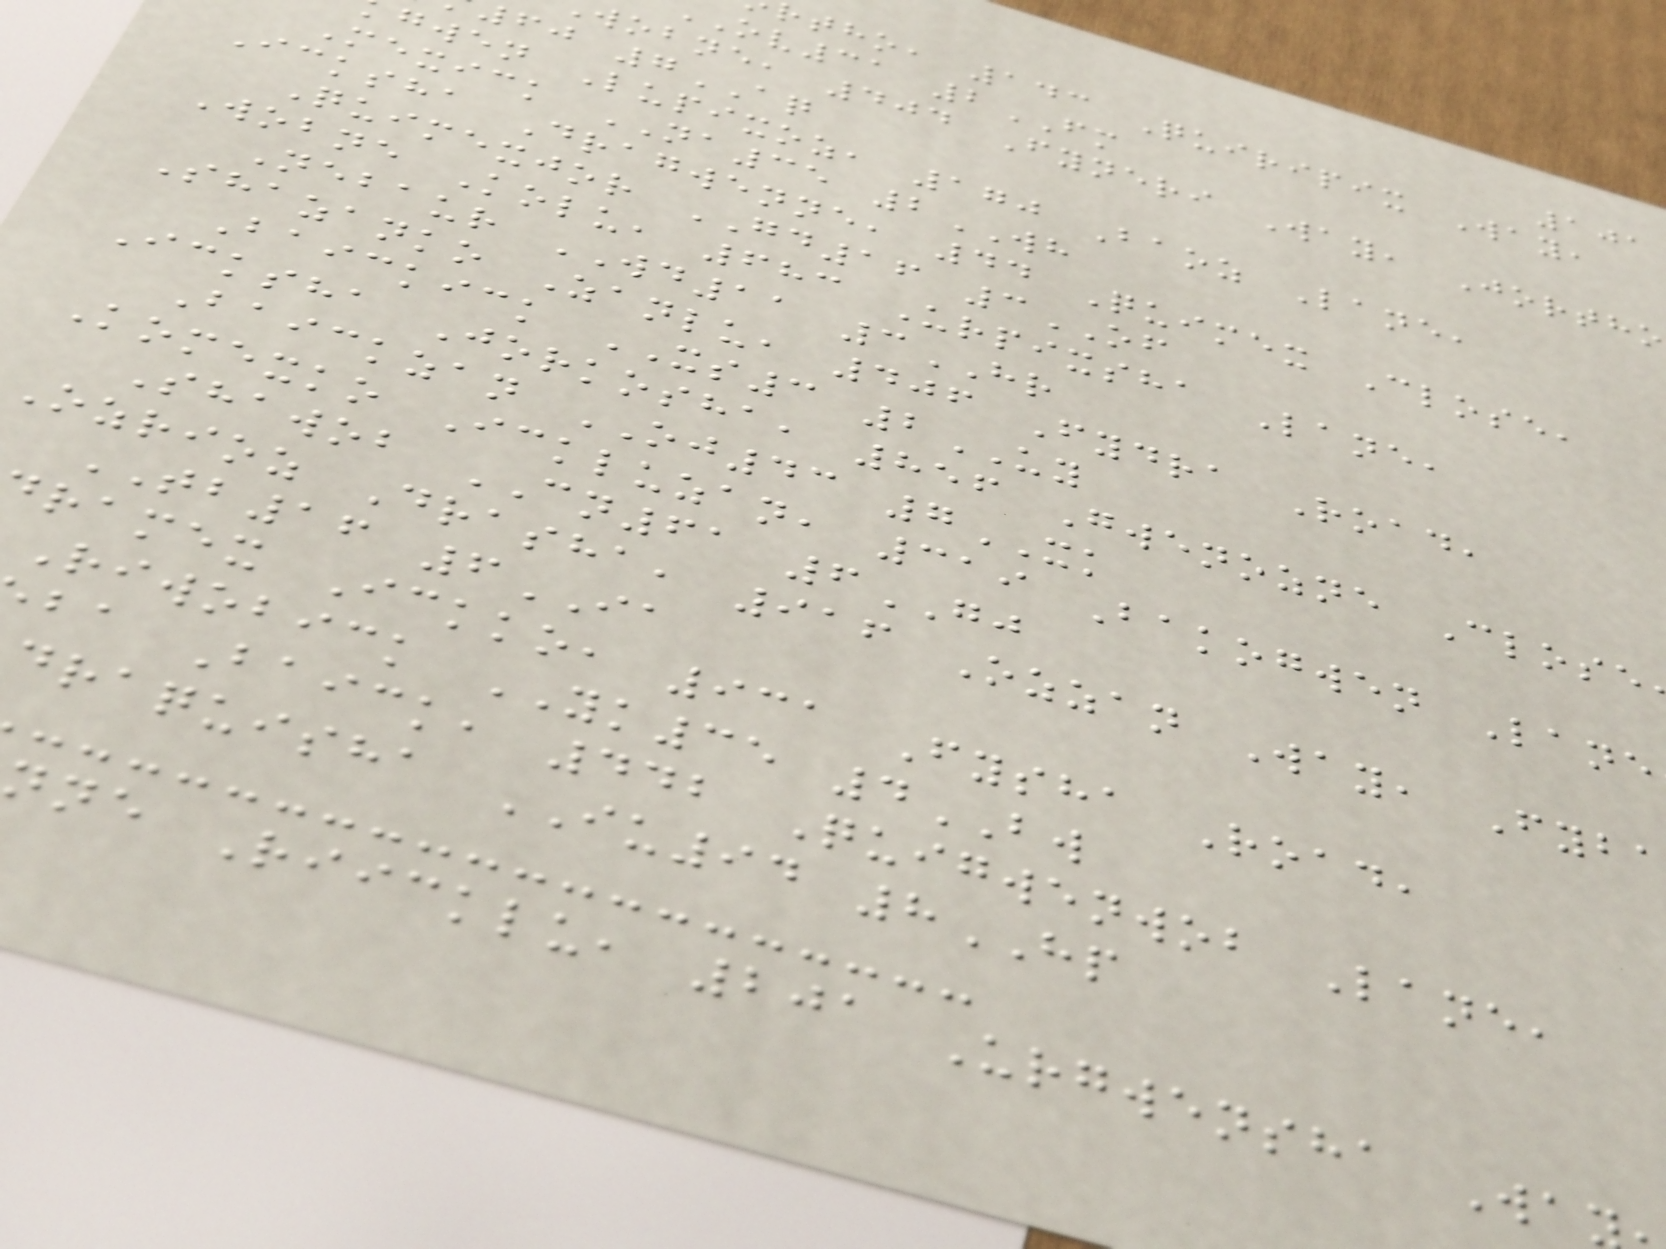101
tho, 143 Quiripix Way,
ov31 2FM
wobne, 404 Fyneri Way, Jortho
fj 7AQ
gwen Lupixoz, 170 Baoz Lane,
Mexick NA35 2WH
Icksha Dragwenne, 44 Quimex Close,
Quimexjor GD16 3OF
Wobne Kolu, 683 Urpixsha Lane,
Nebaur WD11 3HR
Shazanko Zanlu, 406 Fydra Road,
Baickick XS3 2UY
Icksha Jorkosha, 856 Gwenozne Close
Baickzan OJ43 7XK
Komexko Ickluzan, 319 Bakogwen Lane
Shawob CN61 6GJ
Ozrioz Drasha, 916 Ozzan Way, Fyba
TB16 6IA
ramex Ickko, 931 Fysha Road,
Riwobick YK35 4BW
ba Baick, 442 Quigwenwob Lane,
draquisha IU94 8HP
nne Riicklu, 201 Urgwensha Wa
